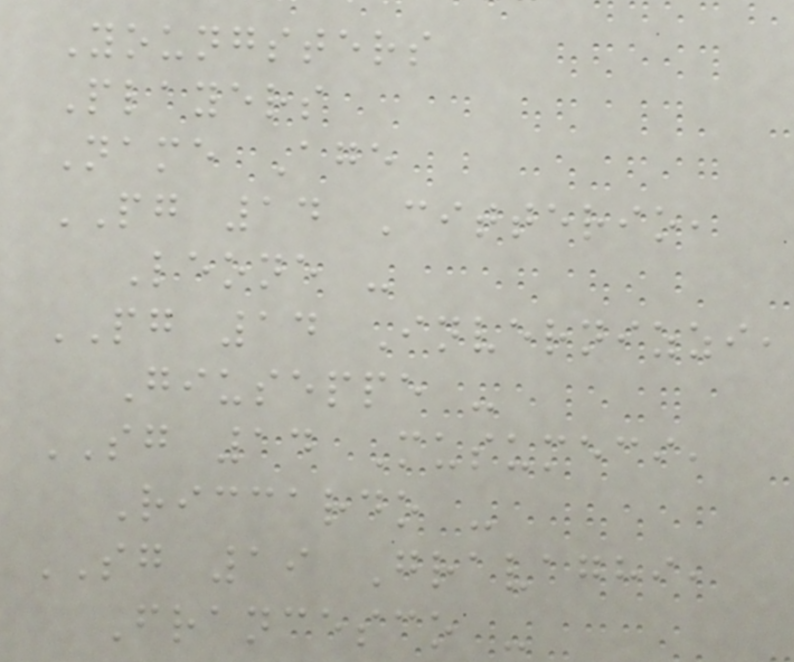Youngsters
Players
Name Age
PG 14 Citterio,
Leone -
PG 14 Invernizzi,
Giuseppe -
SG 14 Musumeci,
Riccardo -
SG 19 Gravaghi,
Francesco -
